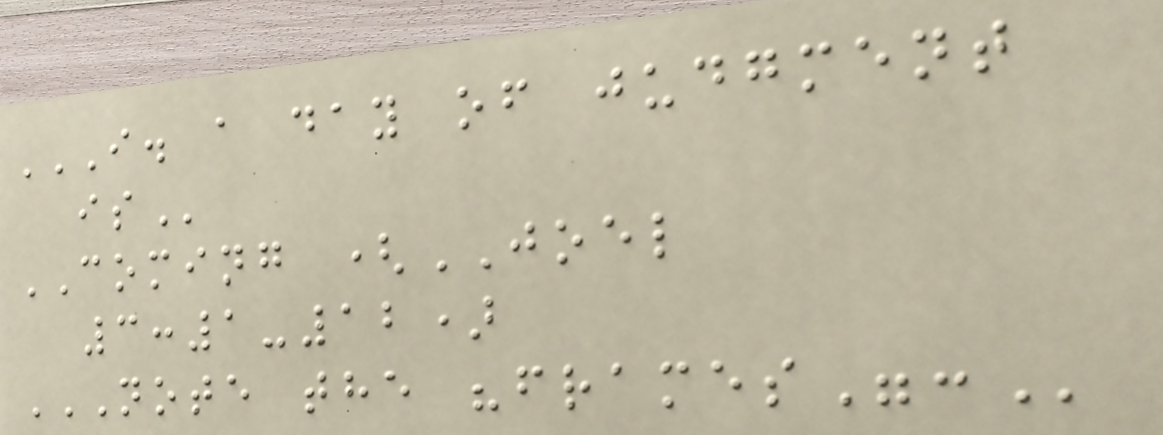I. A DAY OF JUDGMENT
IS
COMING (JOEL
3:1-12)
NOTE THE "FRAMES":
